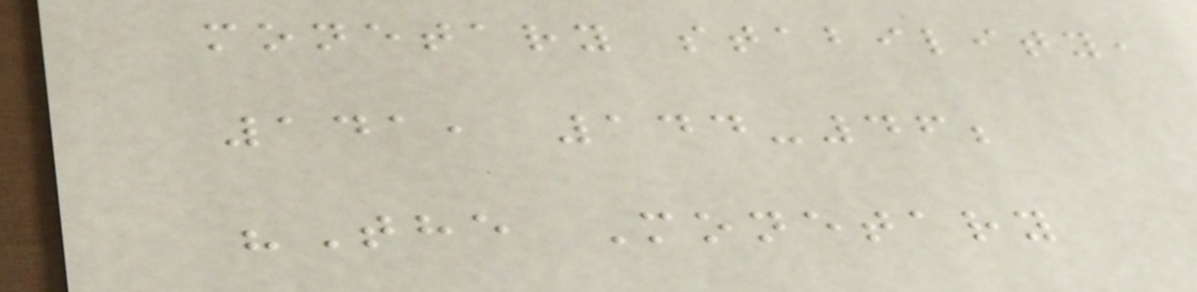monetary stability,
141, 144-46;
"The Monetary
